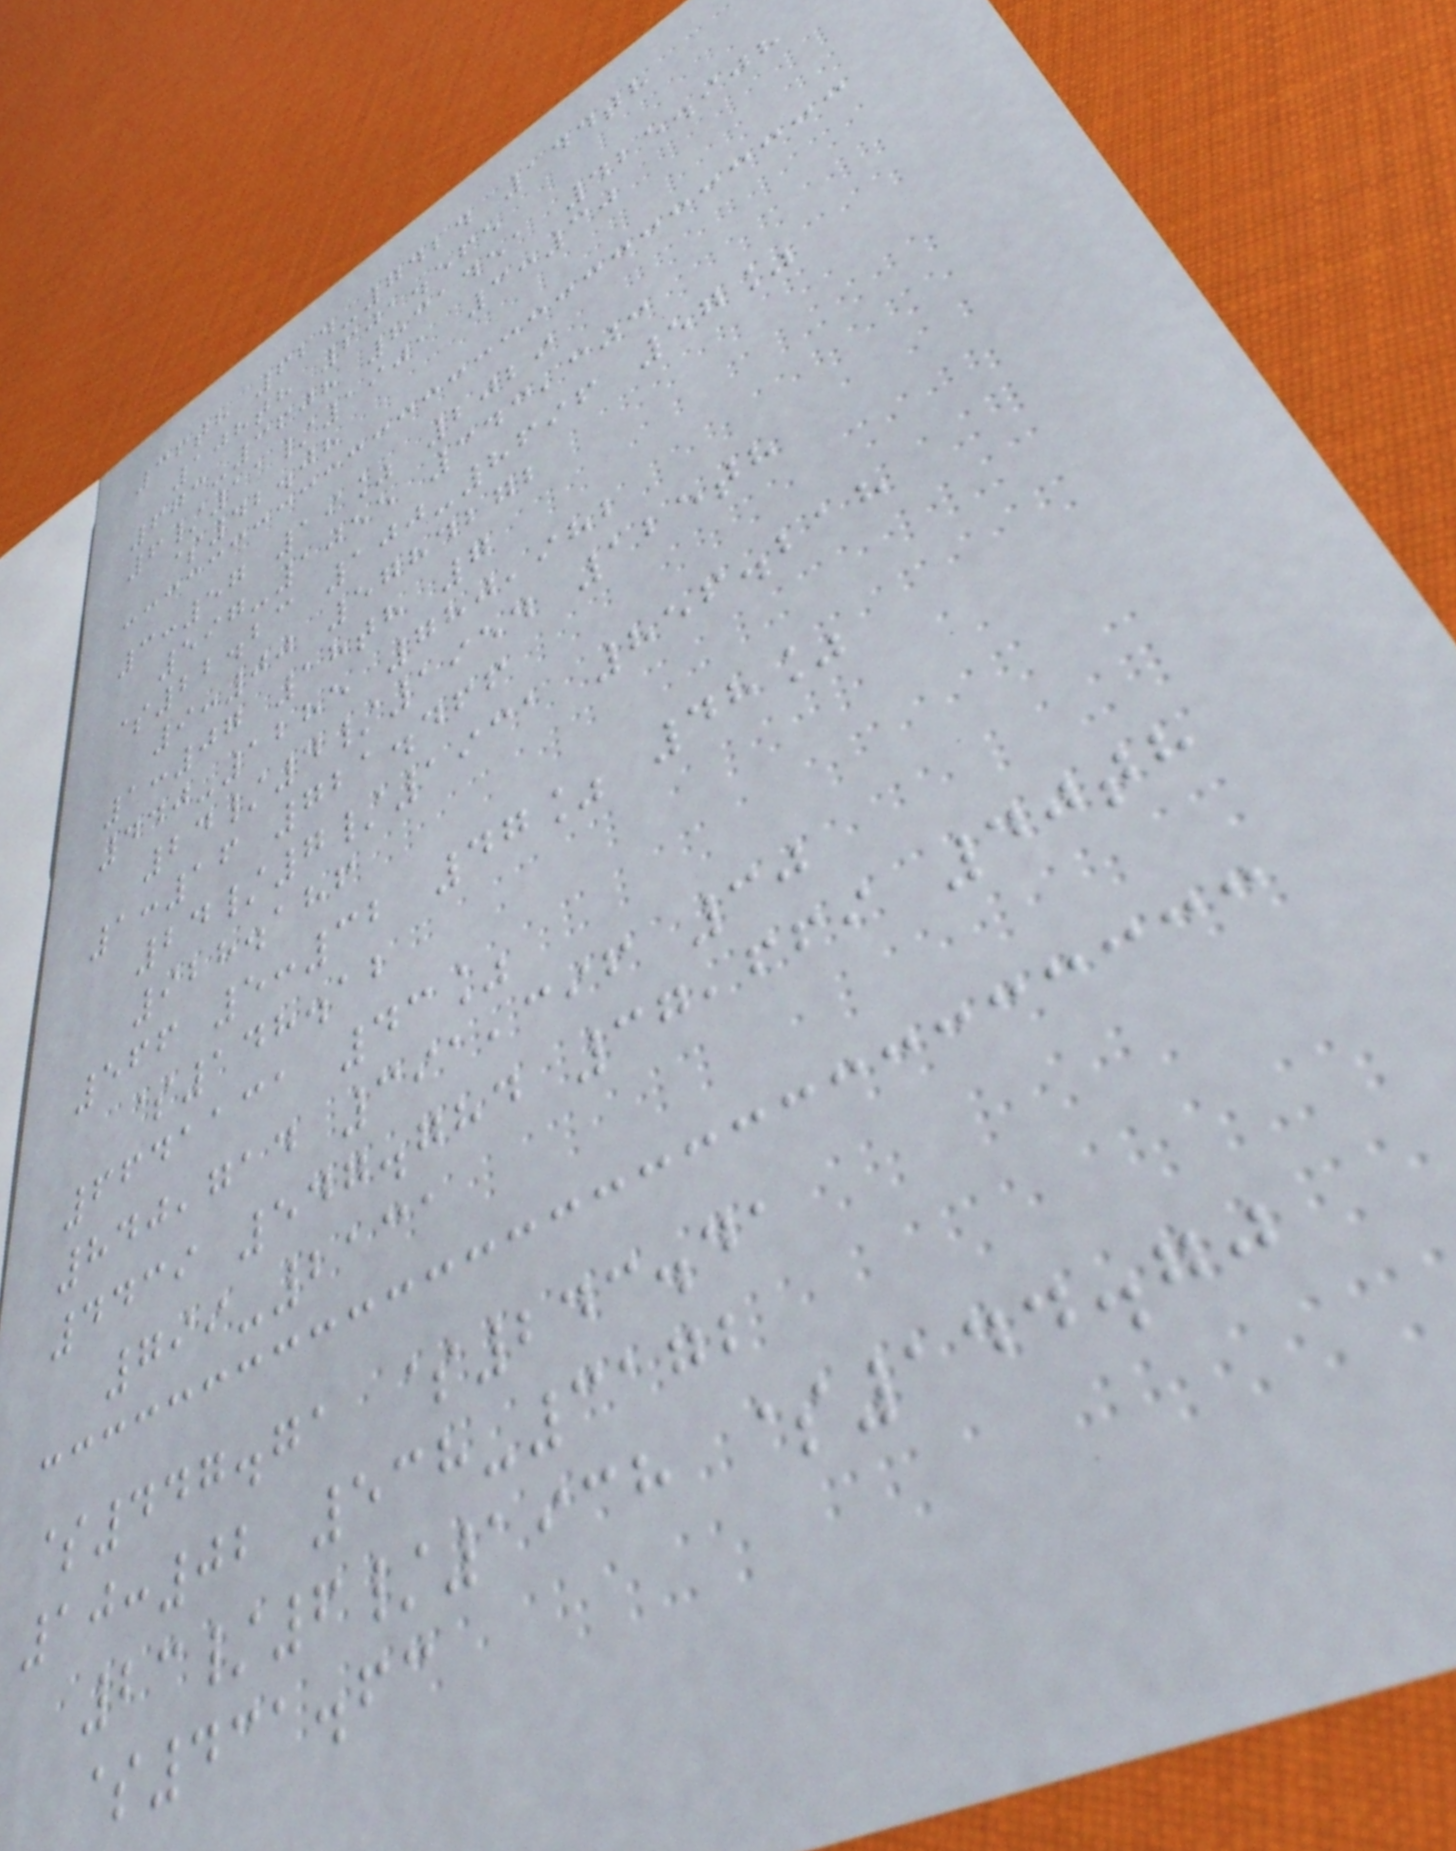36th 624-7424 144th
108th 601.565
673-3608 831451 425.908
6/11/1901 3:30
$42.08
3:57 19% 2029
597-1055 343,303
$22.23 100-8696 57%
9:00 5784272
1:07 18th 7
440-1285 780,982
24/4/1954 125th
1:16 721.466
24/7/1931 856.218
928.186
566 5:32 47% 48%
$148.12
6641131 43%
840,714 391,396 30
4439 547.784 37,669 40th
799-2131
$447.71 $243.41
10:02 538-3172
23/6/1938 $144.70
$431.63
